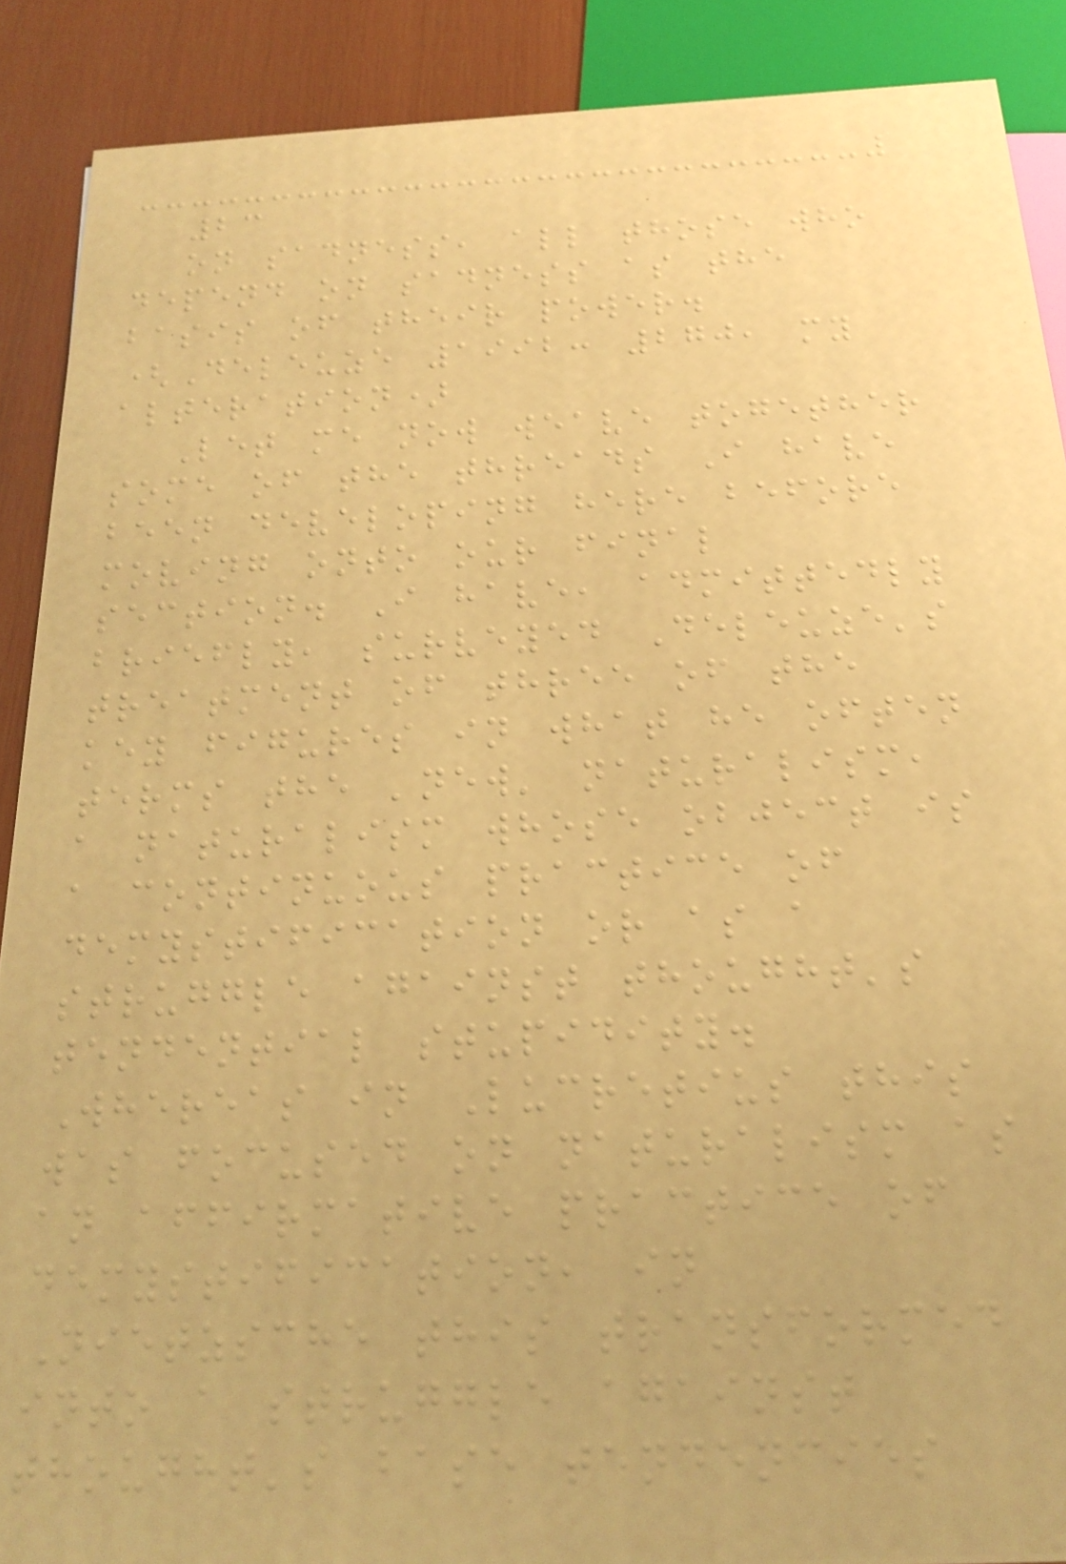23
on sadness, all those who
depend on sadness as the
basis of their power.
(Deleuze 1992: 270, my
alteration)
Let me now weave together
some of the threads I have
been developing here before
moving onto our final
section. I have, admittedly
briefly, surveyed Deleuze's
treatment of three of the
key figures in what he often
terms the 'new' naturalism,
a naturalism whose object is
a continuous practice of
demystification or as a
struggle against thought's
tendential stupidity.
Whereas in Lucretius this
was focused on naturalism as
an affirmative practice of
demystification, in
Nietzsche this transformed
into a struggle against
thought's base tendencies
